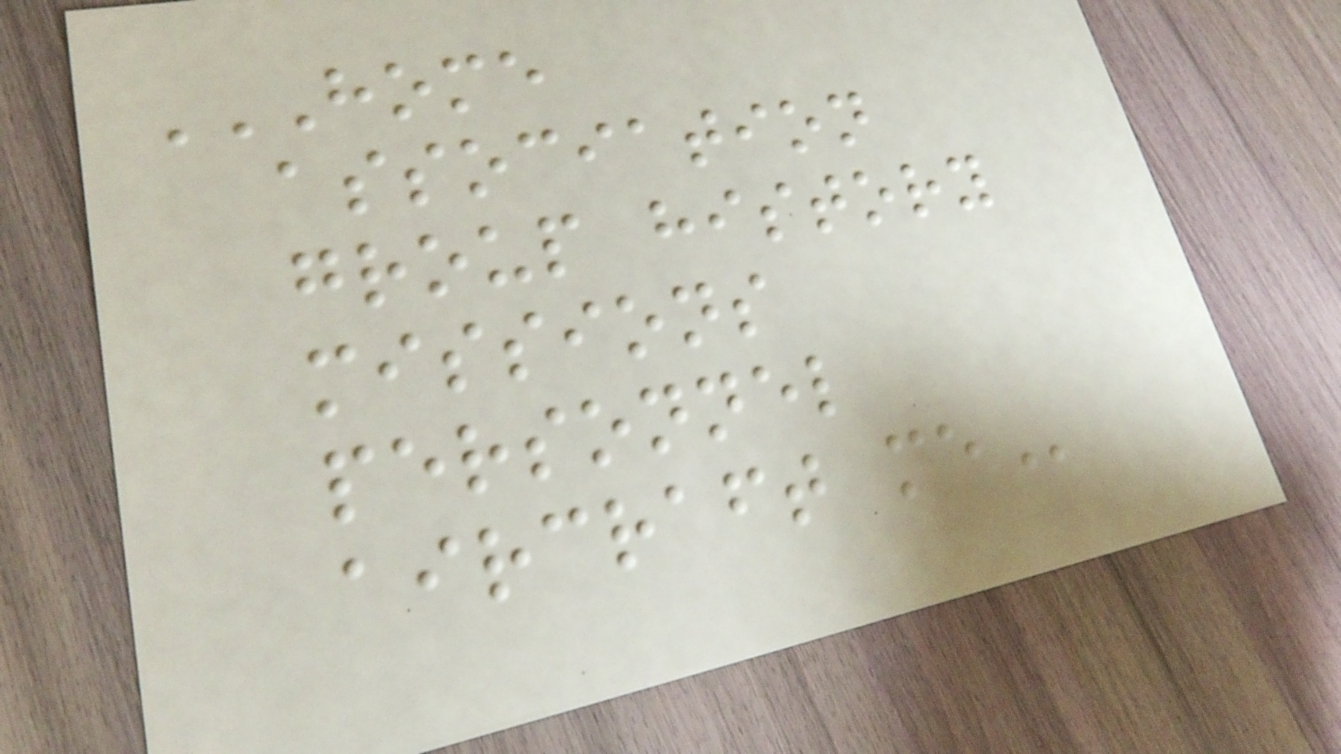HOME
ASSOCIATION
GROUP HISTORY
MISSIONS
PERSONNEL
AIRCRAFT ME
